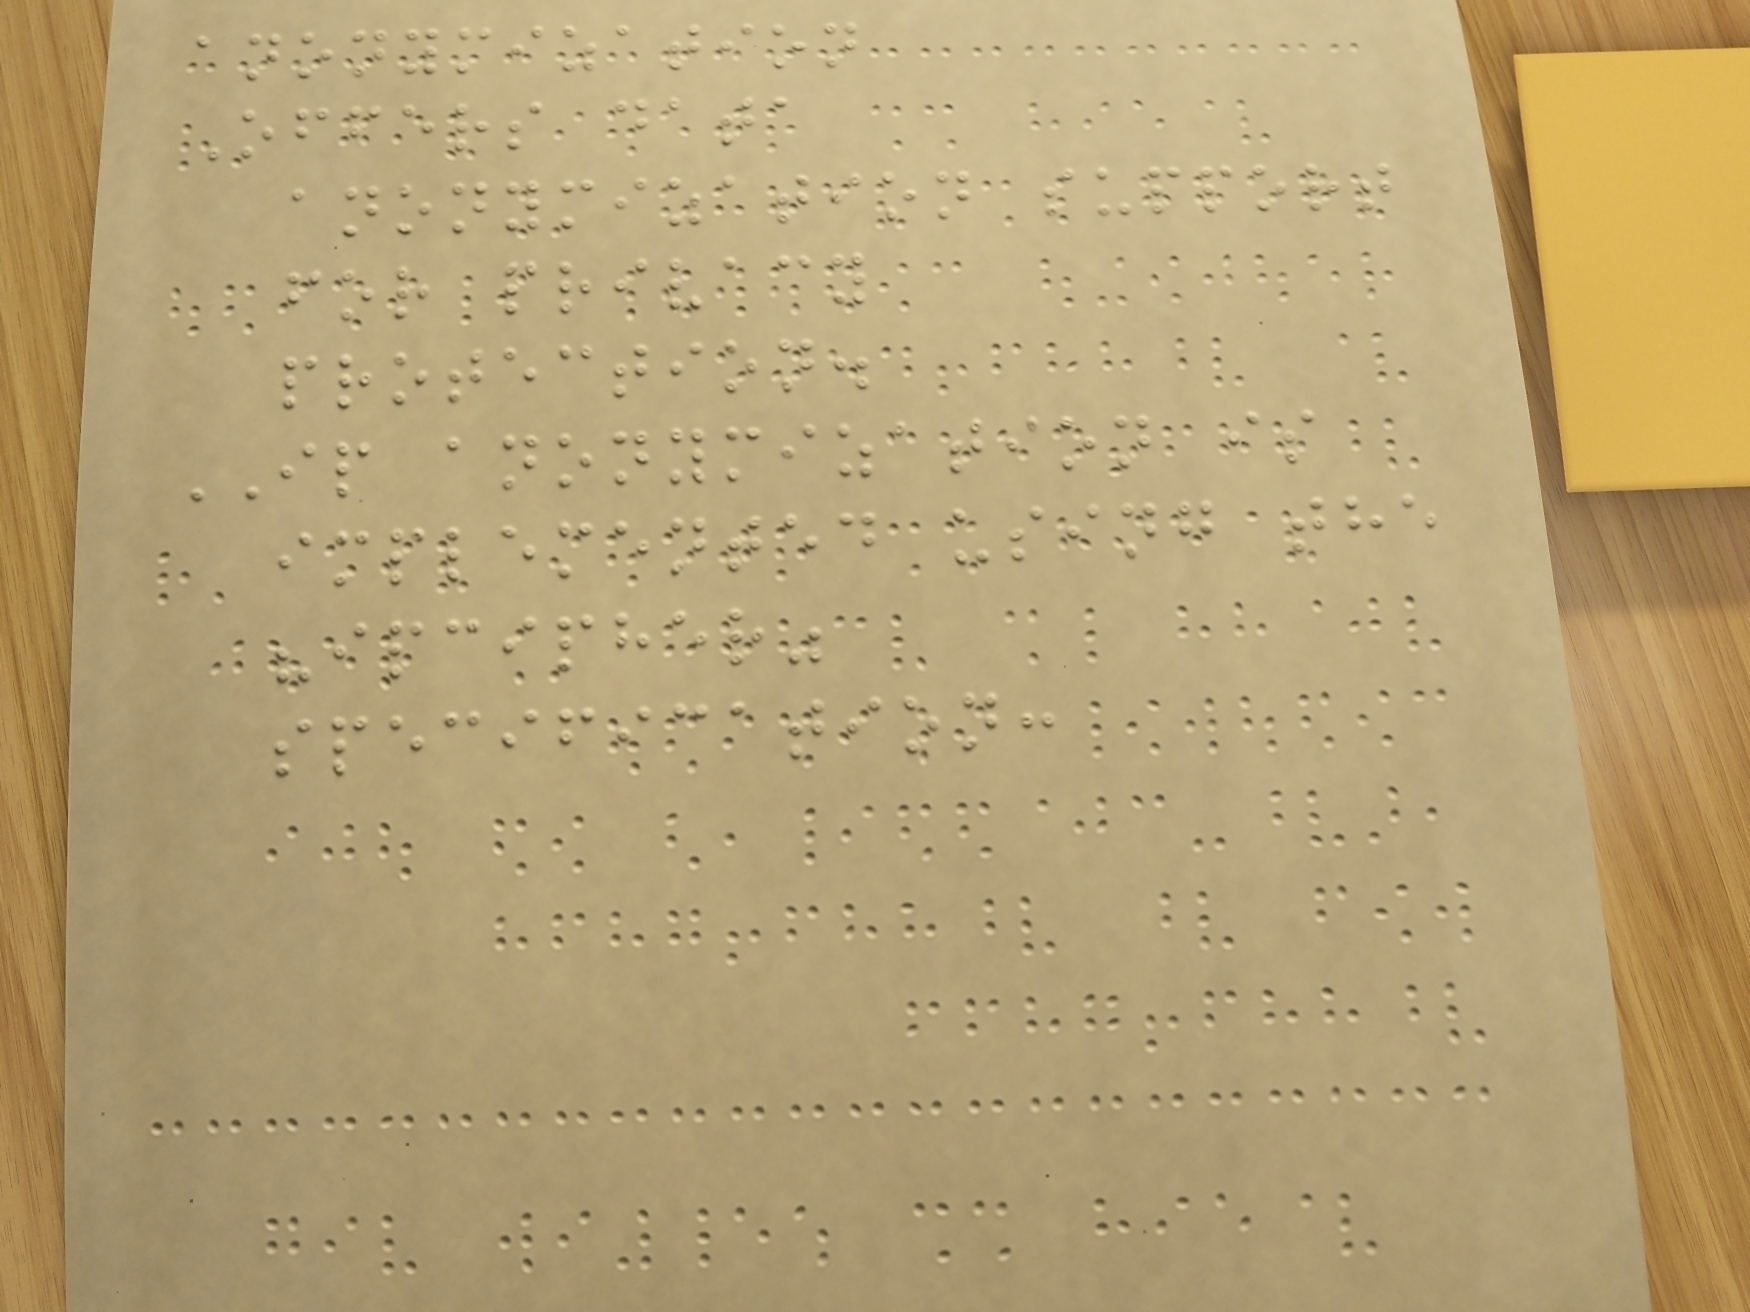anonymization
Offers data
anonymization support
for privacy
protection.
IP anonymization is
implemented using the
"ipcipher"
specification:
